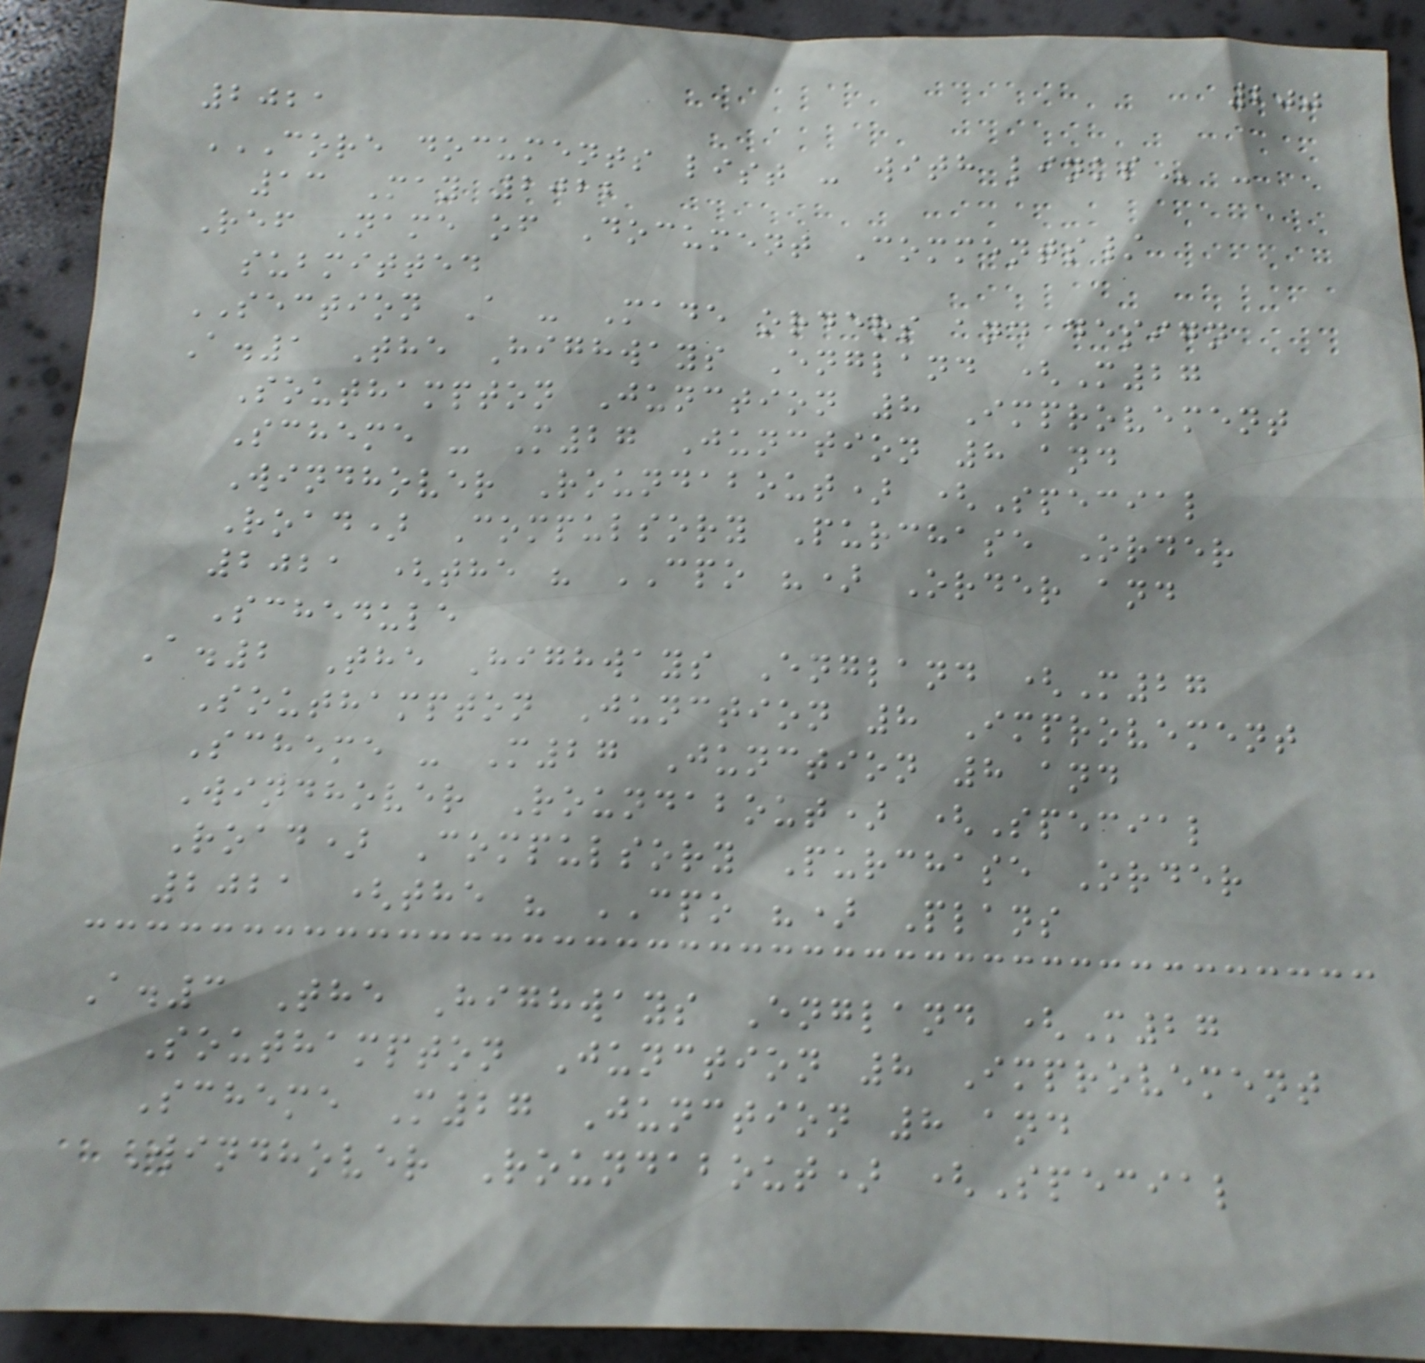200
2021
CORE DOCUMENTS LIST - WITH LINKS -
13 May 2022
Ref Name of Document Comments/
submitted
SECTION A - Made orders and design
A.1 The Highways England (M27
Southampton Junction 8 Improvement
Scheme - M27 Junction 8 and
Windhover Roundabout) (Special
Road) Compulsory Purchase Order
2021 (the " CPO ") Order and
Schedule
A.2 The Highways England (M27
Southampton Junction 8 Improvement
Scheme - M27 Junction 8 and
Windhover Roundabout) (Special
Road) Compulsory Purchase Order
2021 (the " CPO ") Plans
A.3 The Highways England (M27
Southampton Junction 8 Improvement
Scheme M27 Junction 8 and
Windhover Roundabout) (Special
